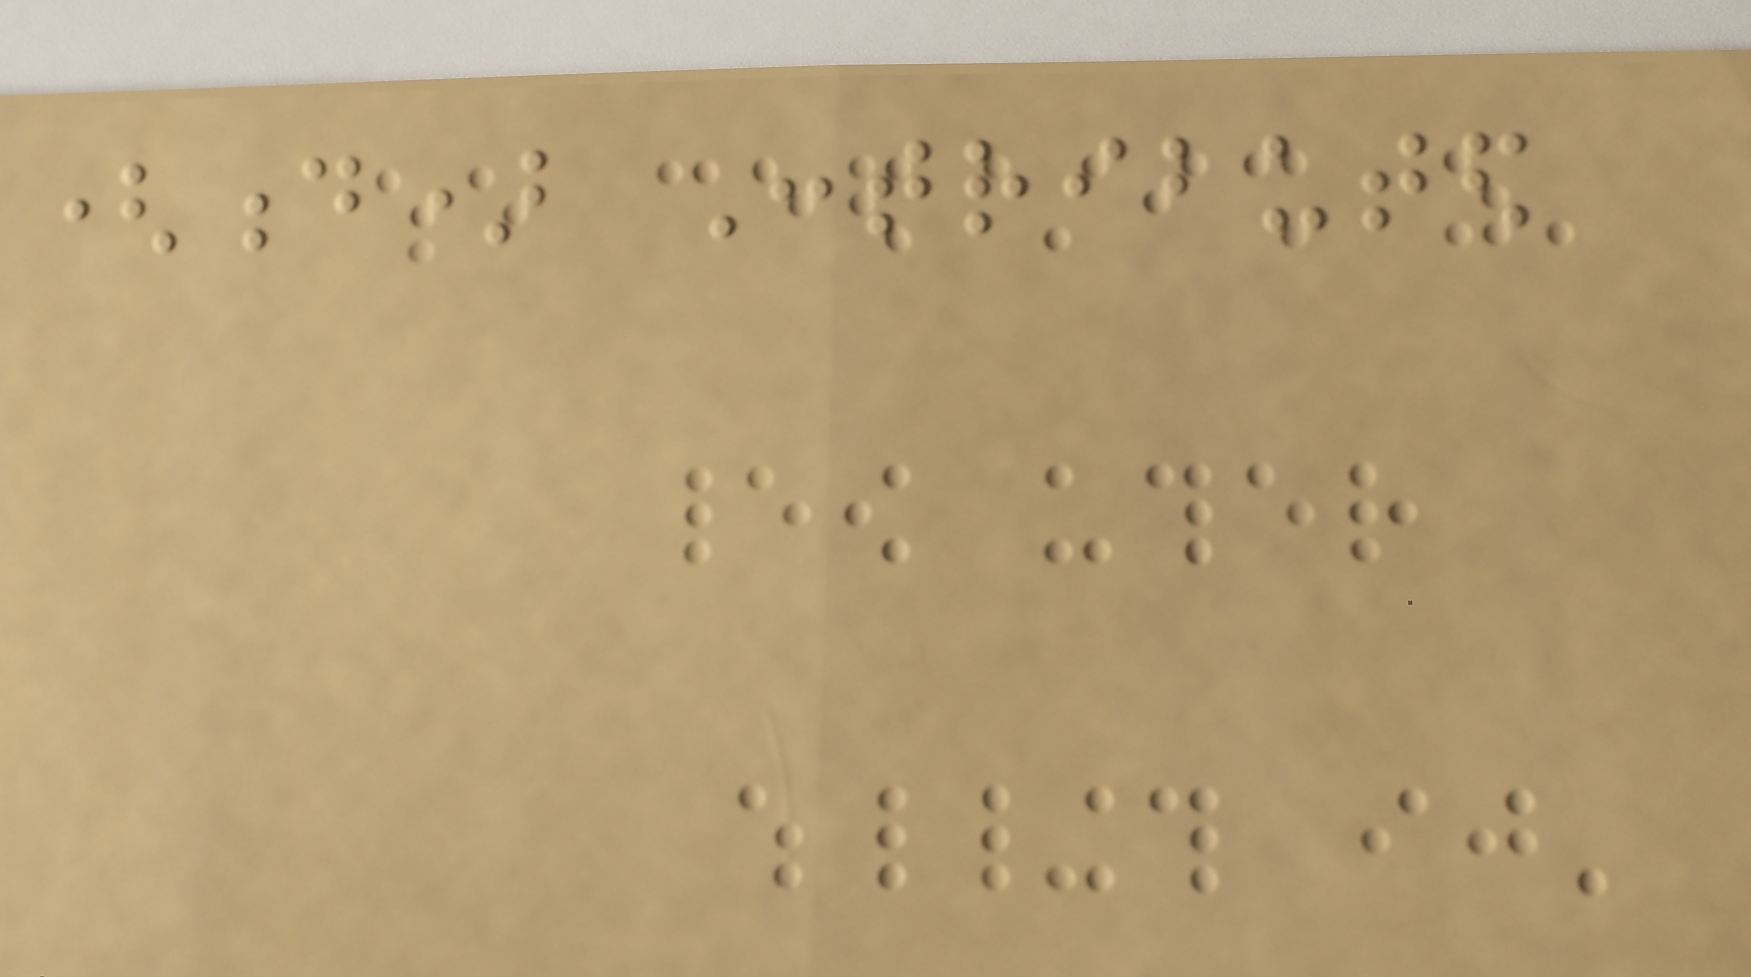(d) Contributed
